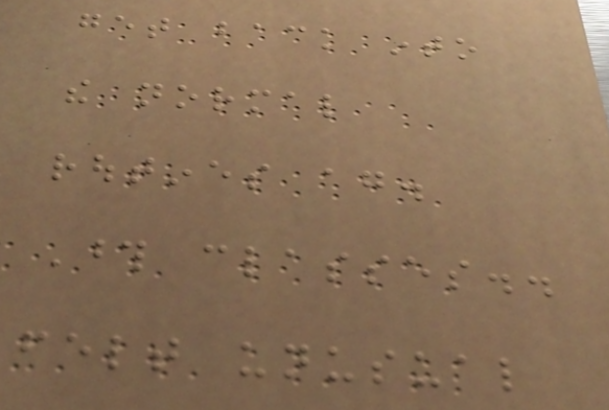get back into
the normal
routines again.
Those classes..
felt unusual
